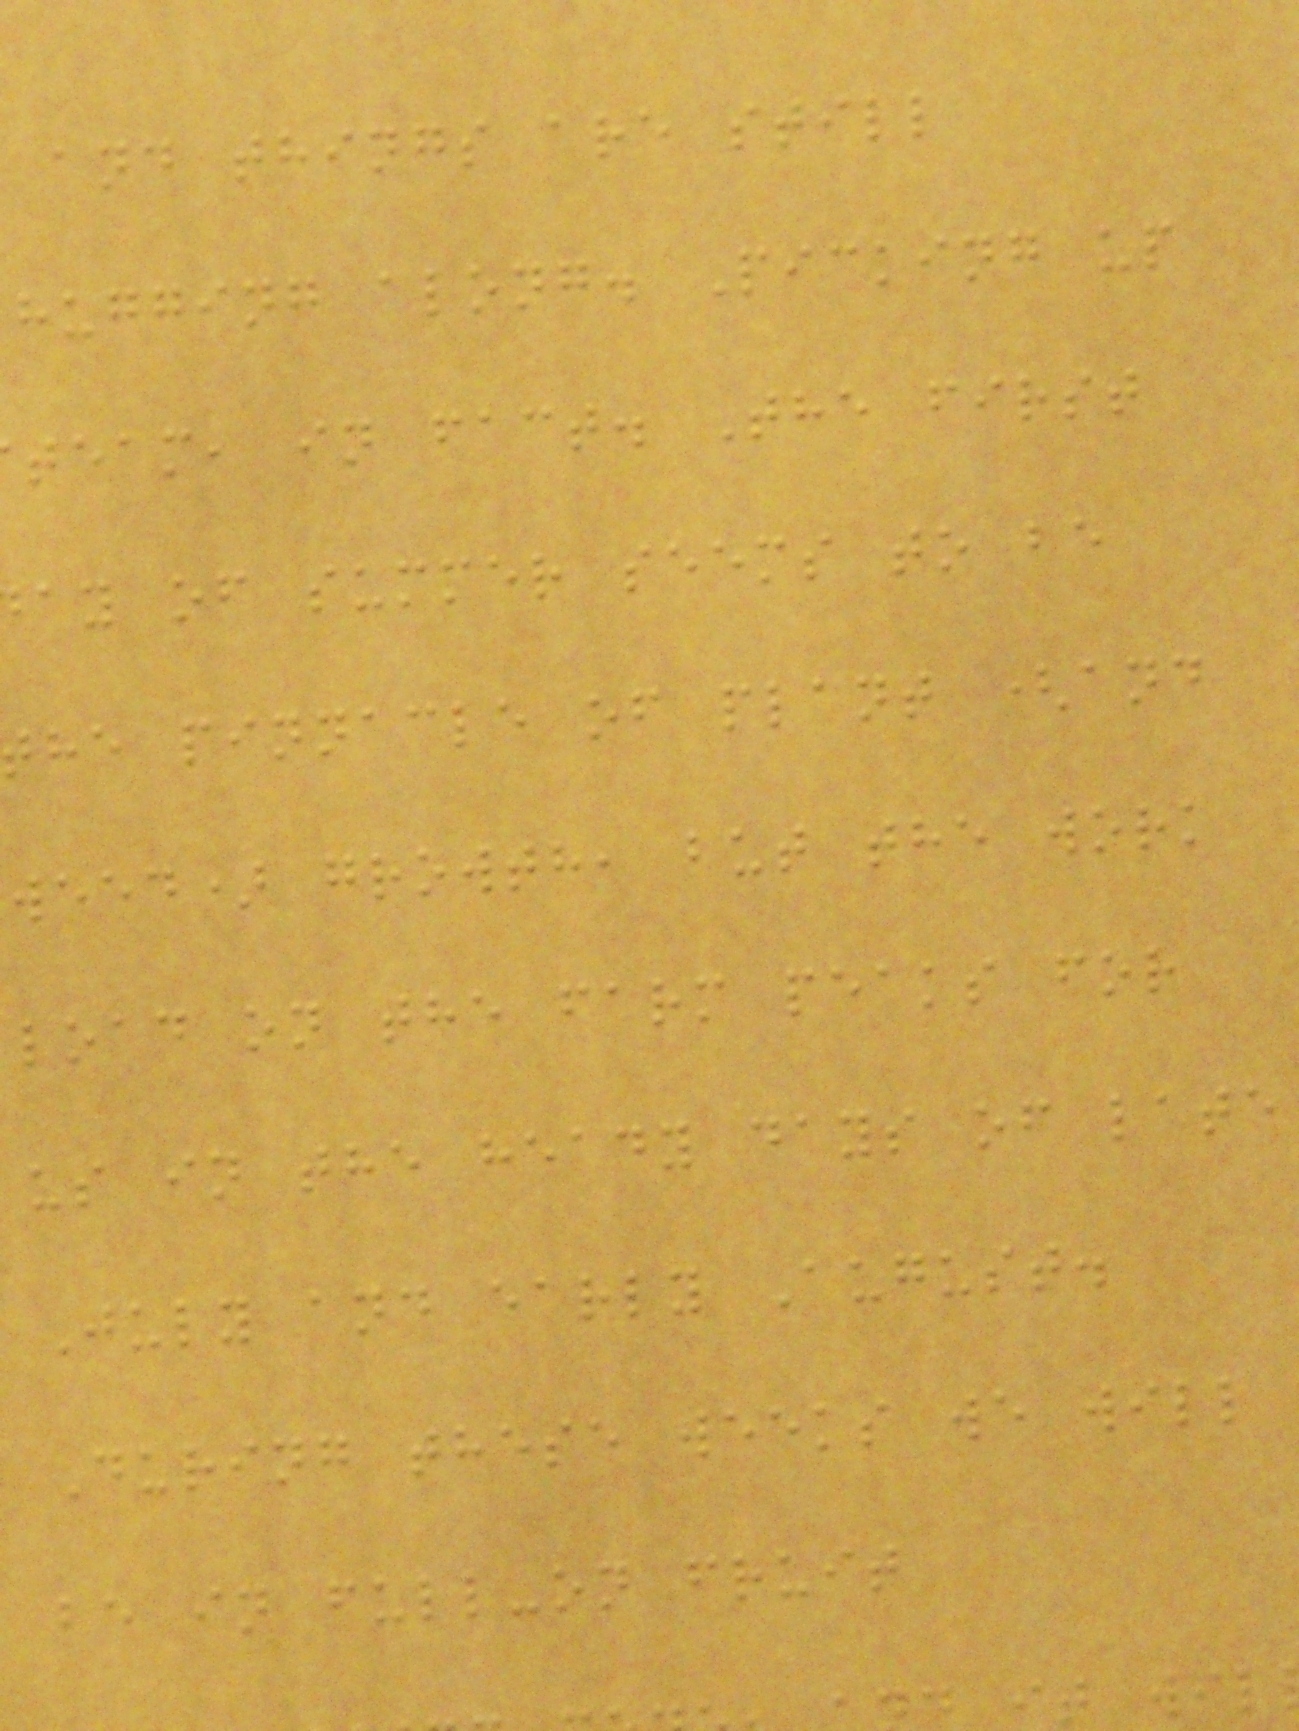and things are still
hugging along. Picking up
team, in fact. The first
ay of summer seems to be
he pinnacle of plant (and
weed) growth, but the work
load on the farm peaks for
us in the heady days of late
July and early August.
During these weeks we will
be in full-on fruit
